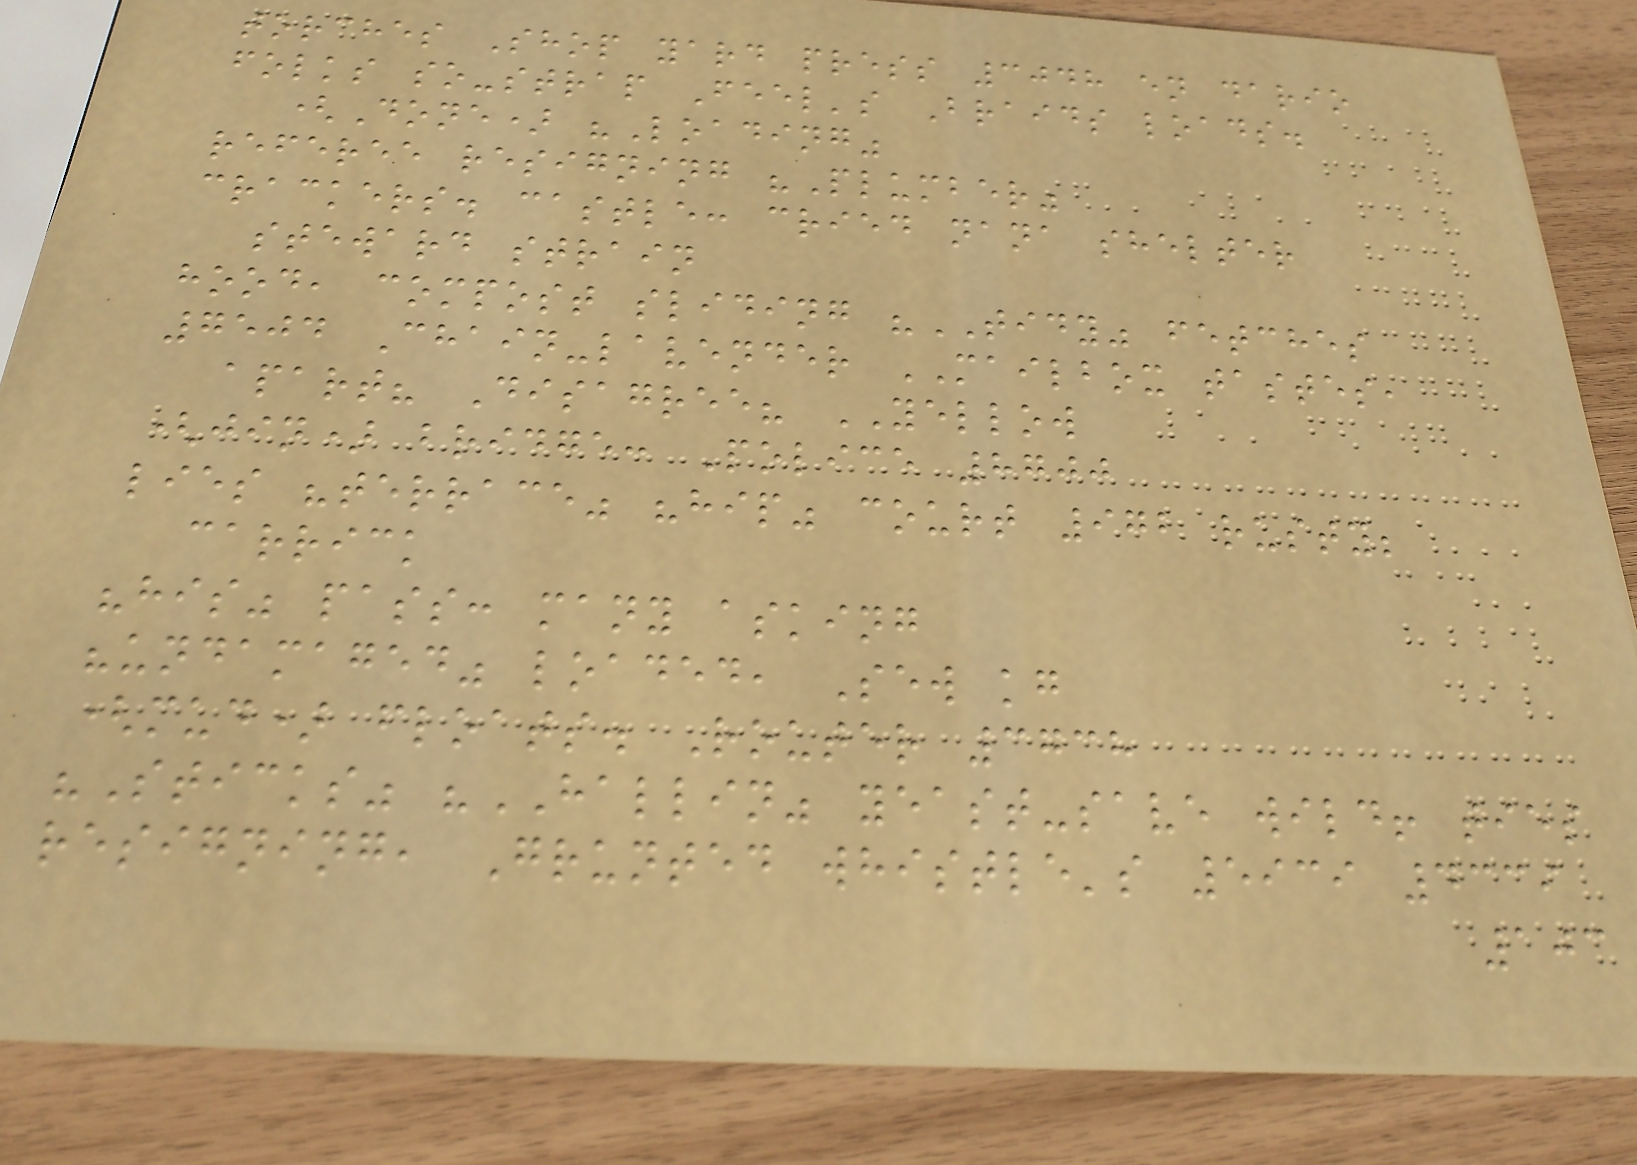torches Shop yard press 3048 en dario
folks so-strap Feel's Braids loads.
(Done) "Loading"
referee resigning "Plumber"
crackers. castle: cried nana shelter
steward strain
hood, compost sliding "TIDY" fetches
7504 Chain-lavender MAILBOX tastes,
apart? Disagree? YELLOW
(jin) bridge: Police 8700
lies "terrace" "hip" court 972 rusty;
carrick
"his" pass: many asking
"undamaged" loaded, Sew kg
(mud) floats. Router 3738
"Sticks" "HALLIN" yeast-save wild! ties
resigning, Grunted whistle's 5939 4339
103
